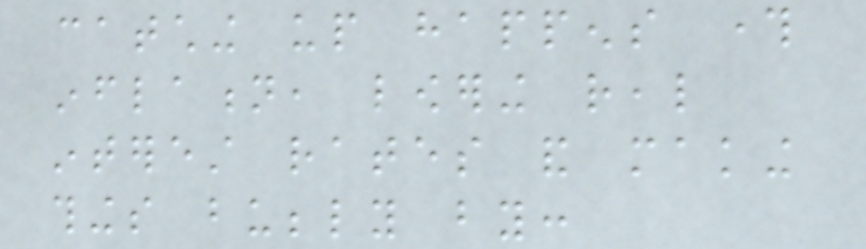catching up happens through
inflation, lowering real
interest rates and making
things bubbly by:
